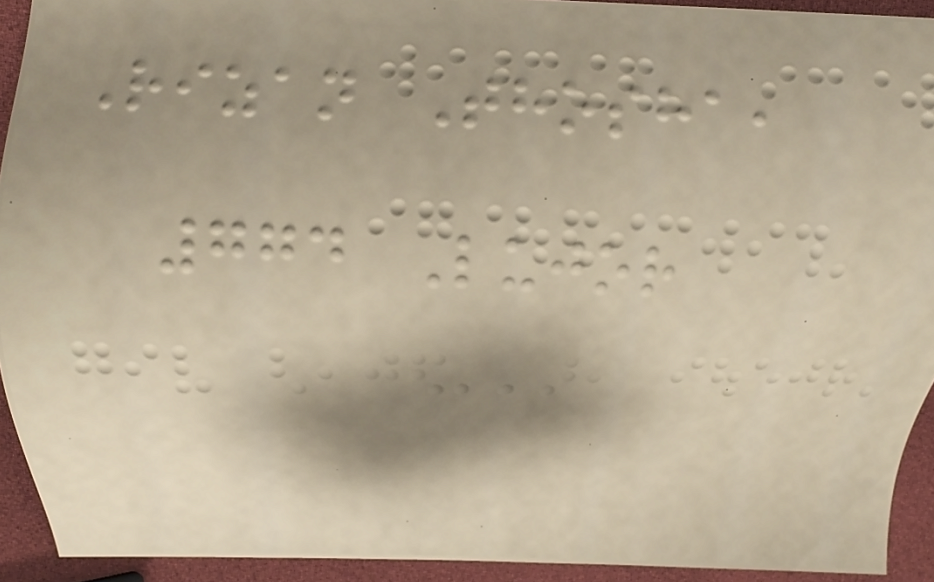Rizan Thosha,
774 Lujor
